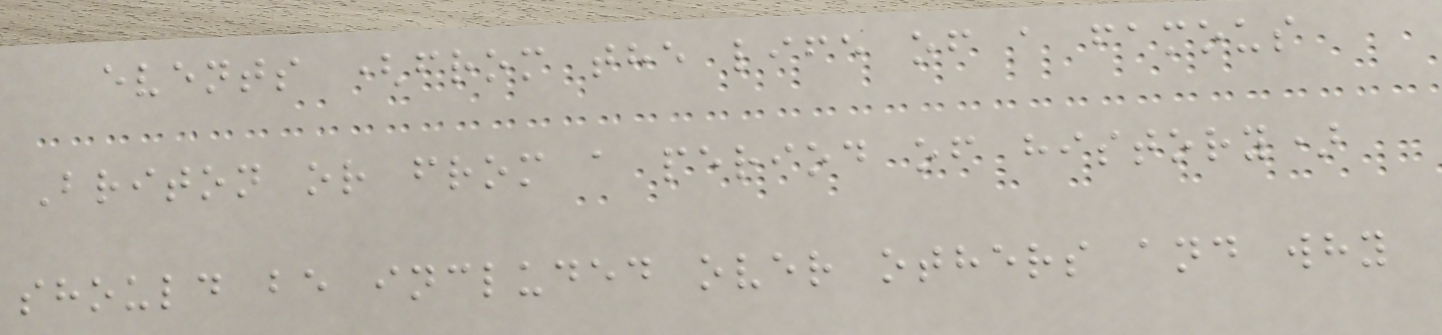events (from the life of a famous
Briton or from a period of history)
should be included over others and why
